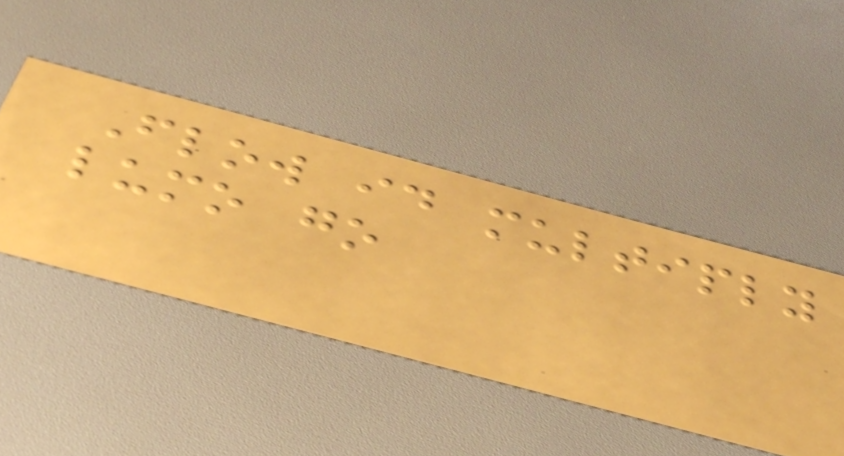Flow id multiply
lumo go
